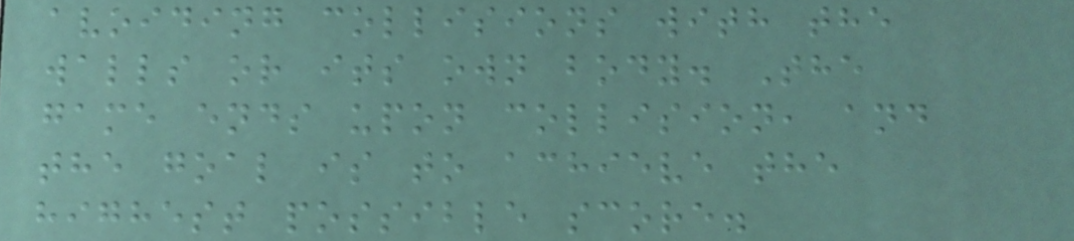avoiding collisions with the
walls or its own body. The
game ends upon collision, and
the goal is to achieve the
highest possible score.
